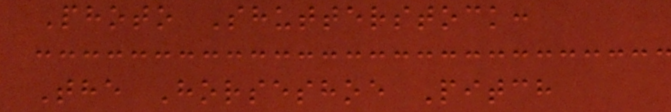Photo Shutterstock:
The Horseshoe Pitch
